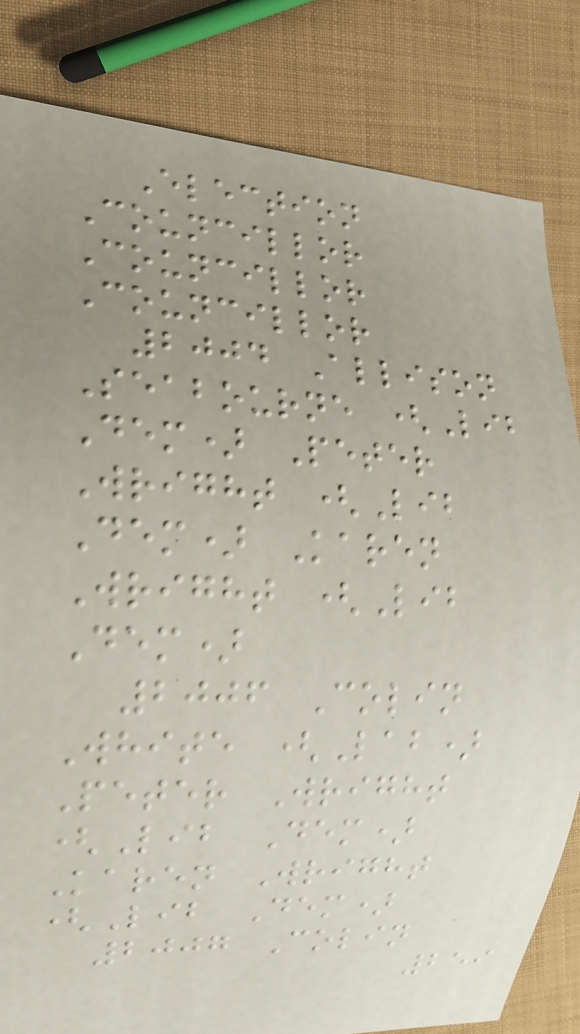Election
Councillor
Councillor
Councillor
2004 Allison
Seabourne (Lib
Dem) Peter
Wright (Lib
Dem) Karen
Wright (Lib
Dem)
2006 Colin
White (Lab)
Peter Wright
(Lib Dem)
Karen Wright
(Lib Dem)
2007 Colin
259
